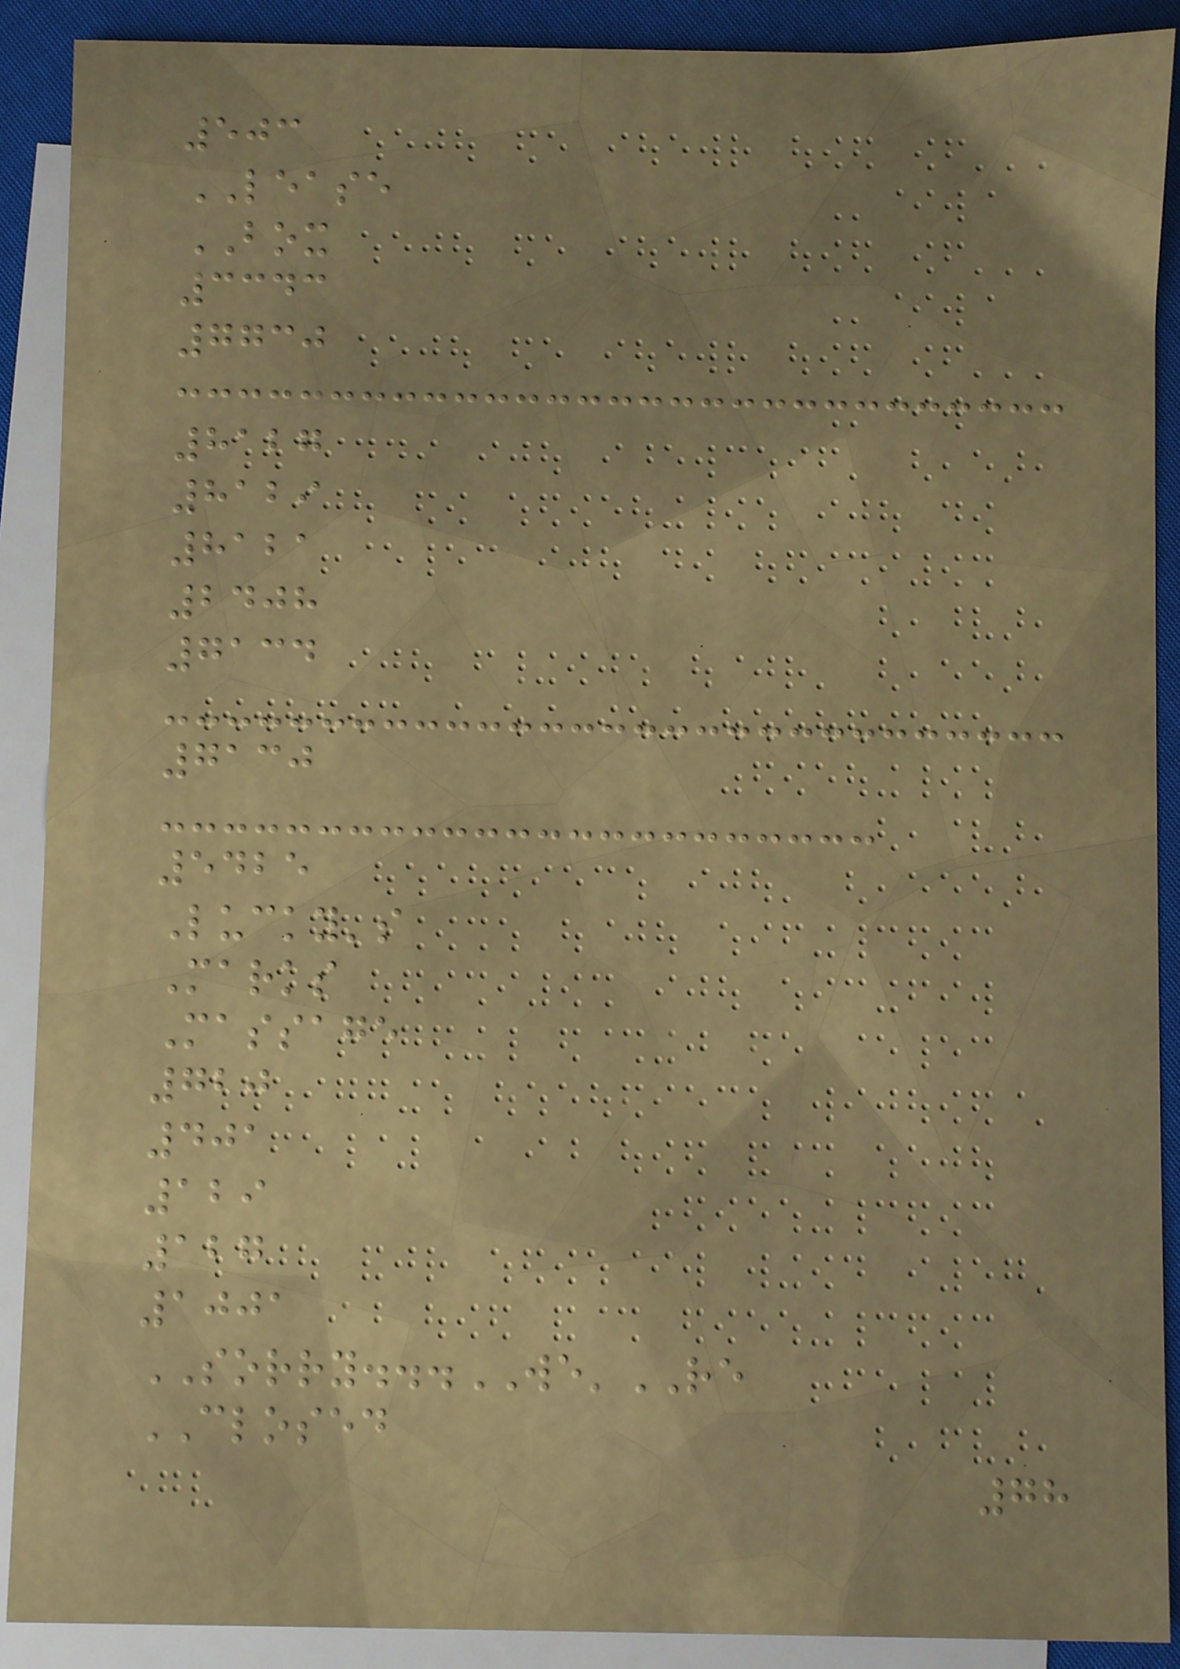503
LEASE
BOX
3343
7730
8127
8129
8121
2408
7134
7130
5425
Lucky's
Marks
Massage
720
401
129
127
1001
SORRY...WE'RE
CLOSED
78
